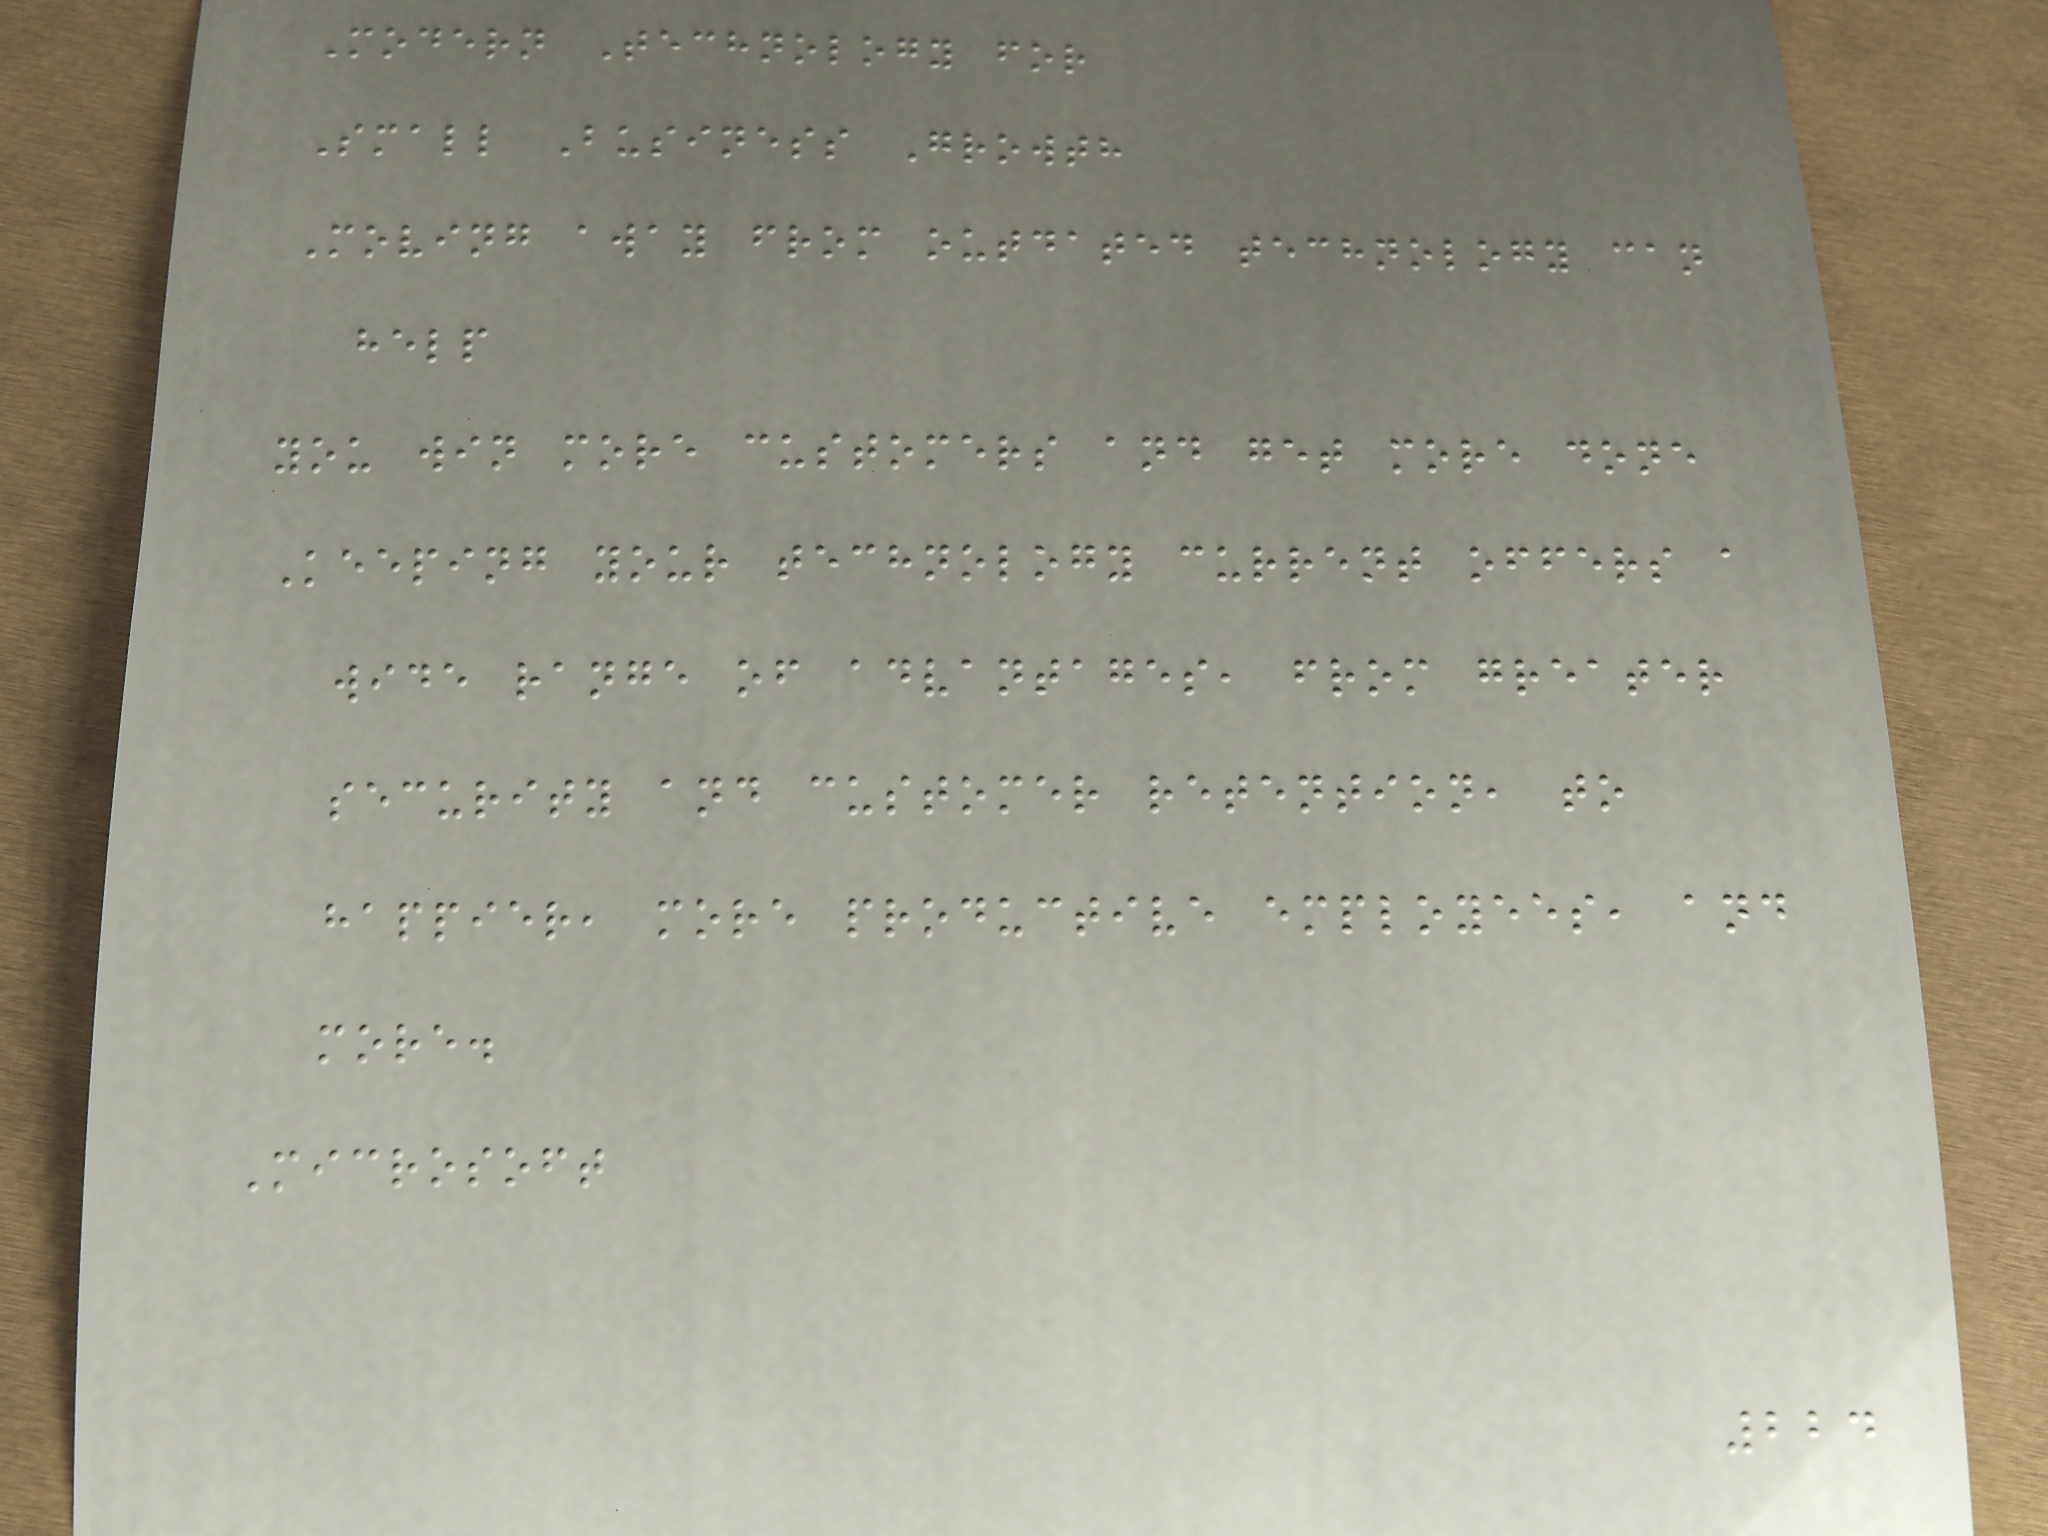Modern Technology for
Small Business Growth
Moving away from outdated technology can
help
you win more customers and get more done
Keeping your technology current offers a
wide range of advantages, from greater
security and customer retention, to
happier, more productive employees, and
more.
Microsoft
224
